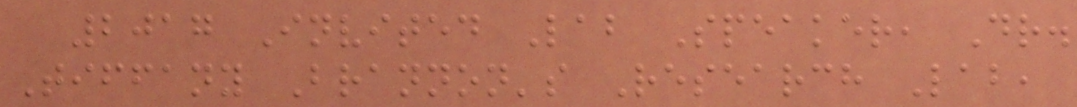2017 Invited Lab Speaker, Dr.
Tiffany Brannon's Research Lab,
